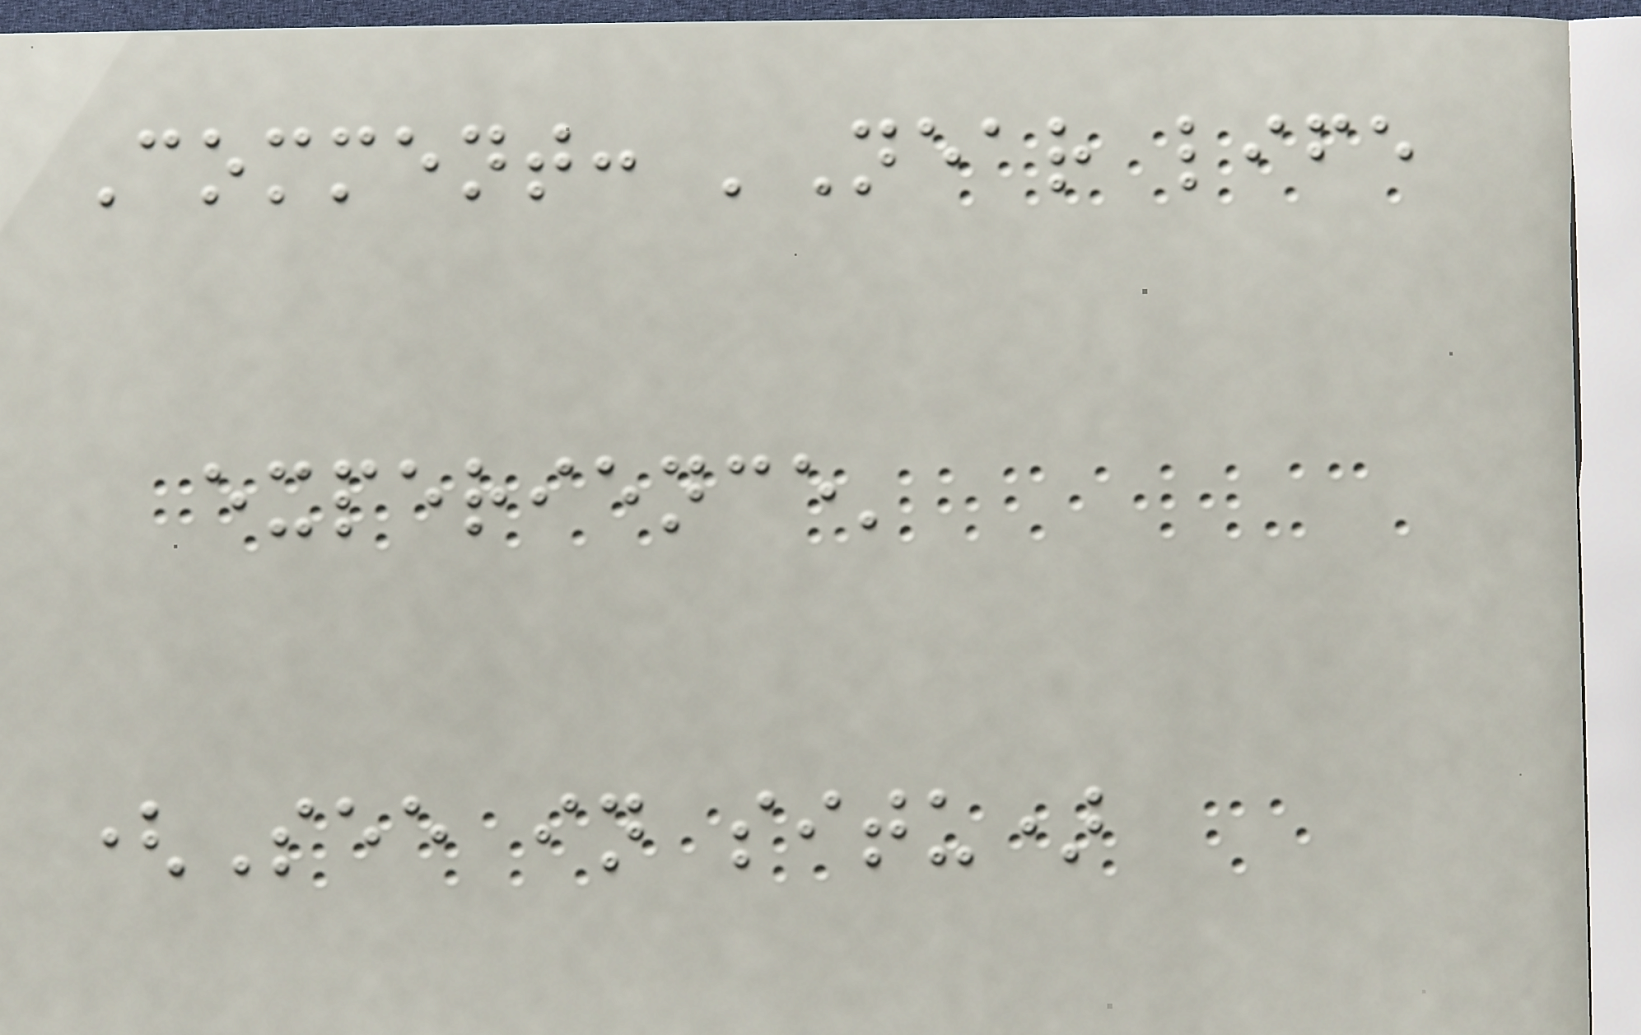Comment: 'Near life
experience'
(See in situ)
